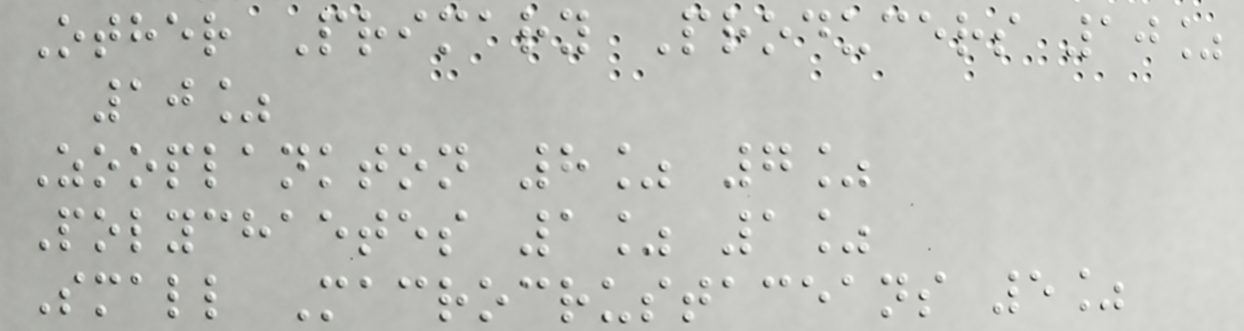Other Primary Producers 10%
10%
Zooplankton 8% 7%
Polychaetes 1% 1%
Small Macrocrustaceans 5%
